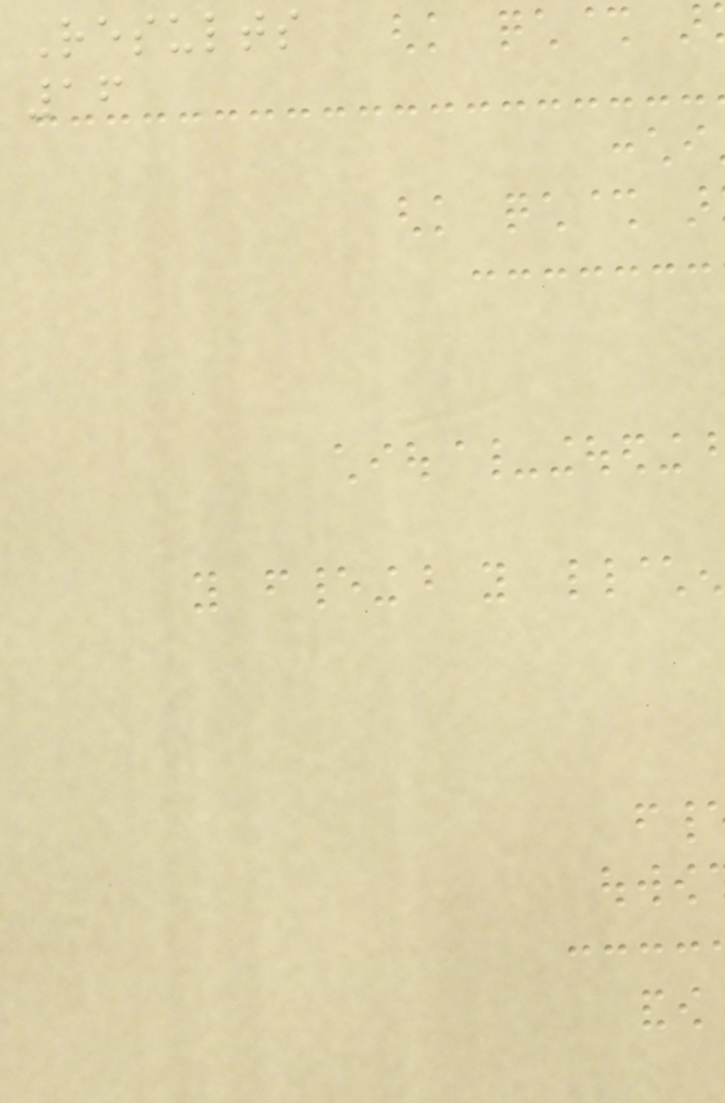Results
16
